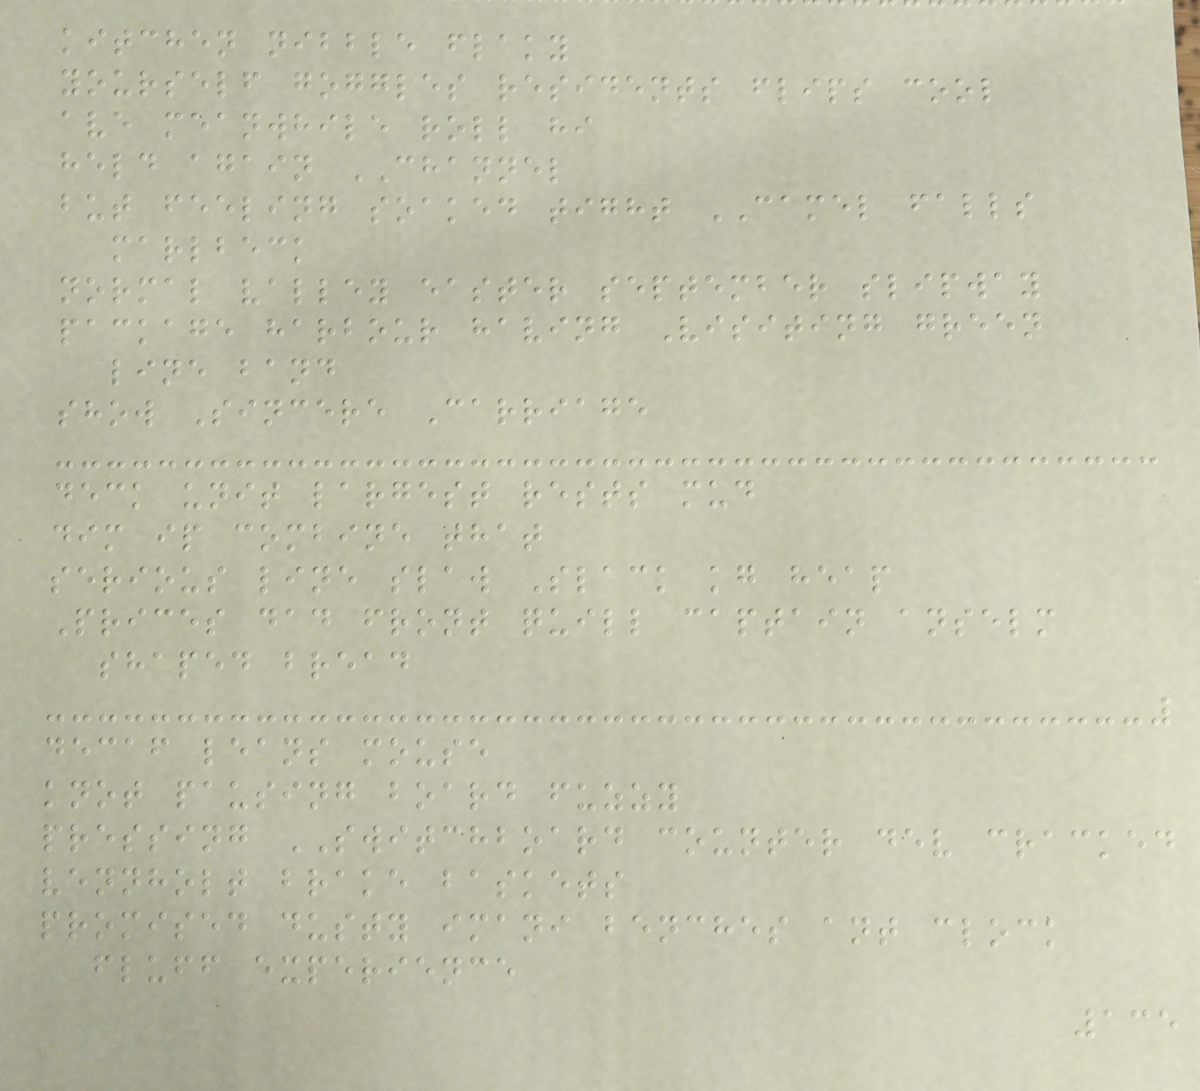kitchen nibble flaky
yourself goggles residents flips cool
ave meanwhile roll hi
held again CHANNEL
but feeling soaked tight CAMEL falls
marlbeck
normal valley easter september slipway
package harbour having Visiting green
line band
show Sincere Carriage
deck unit largest rests mud
dim ip combine that
serious line slaw Slack kg heap
Prices dad front quill captain anselm
shaped bread
decaf leans mouse
knot pausing board fuzzy
pressing SWITCHBOARD counter dev cracked
vennholt brake baskets
promised dusty imani benches ant clock
fluff experience
135
